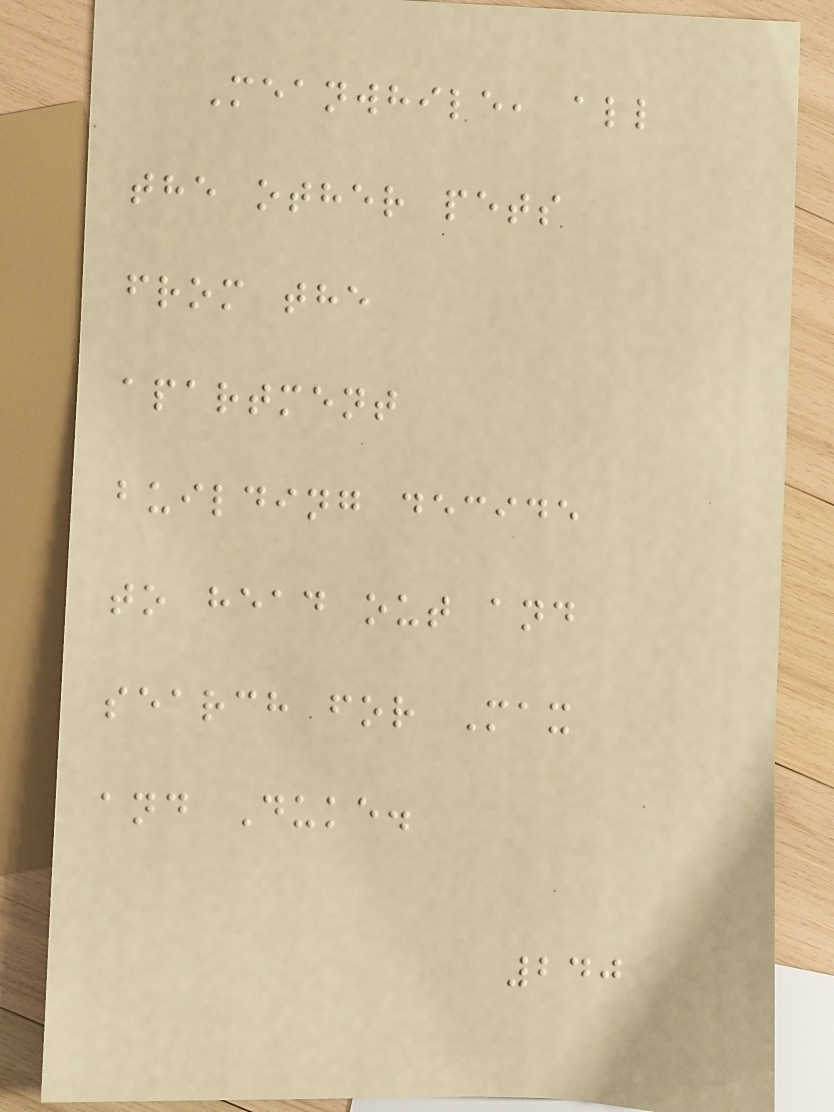Meanwhile, all
the other pets
from the
apartment
building decide
to head out and
search for Max
and Duke.
240
